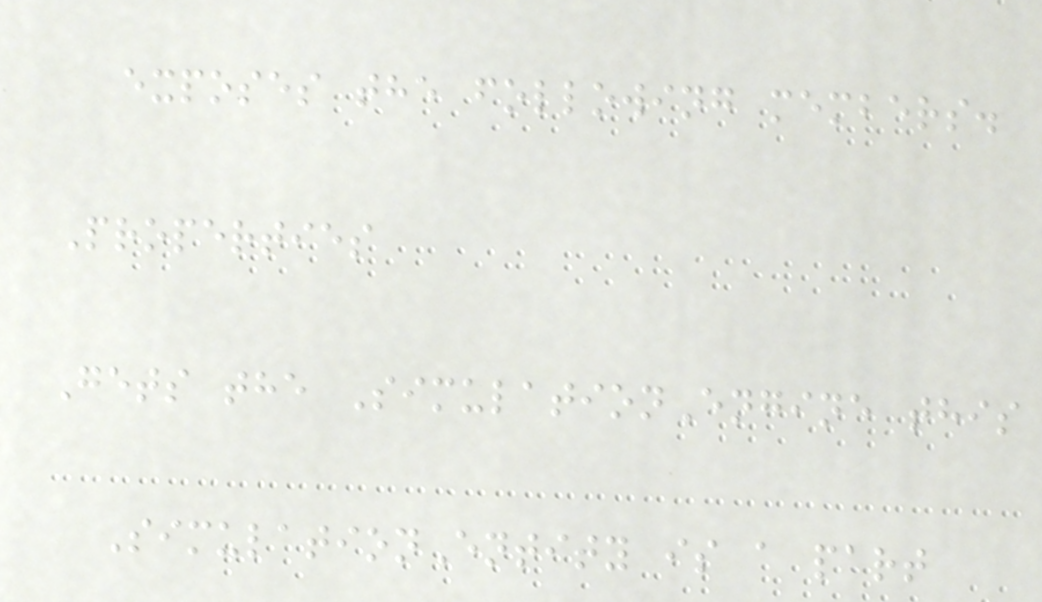exposes the following members.
Properties
Gets the SimulationEngine this
SimulationEntity is a part
